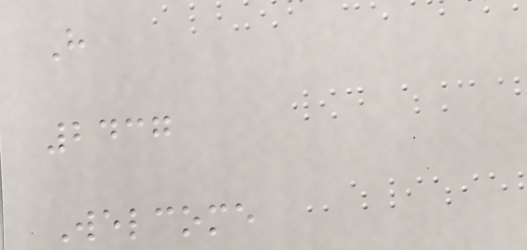H
2437
Welcome
